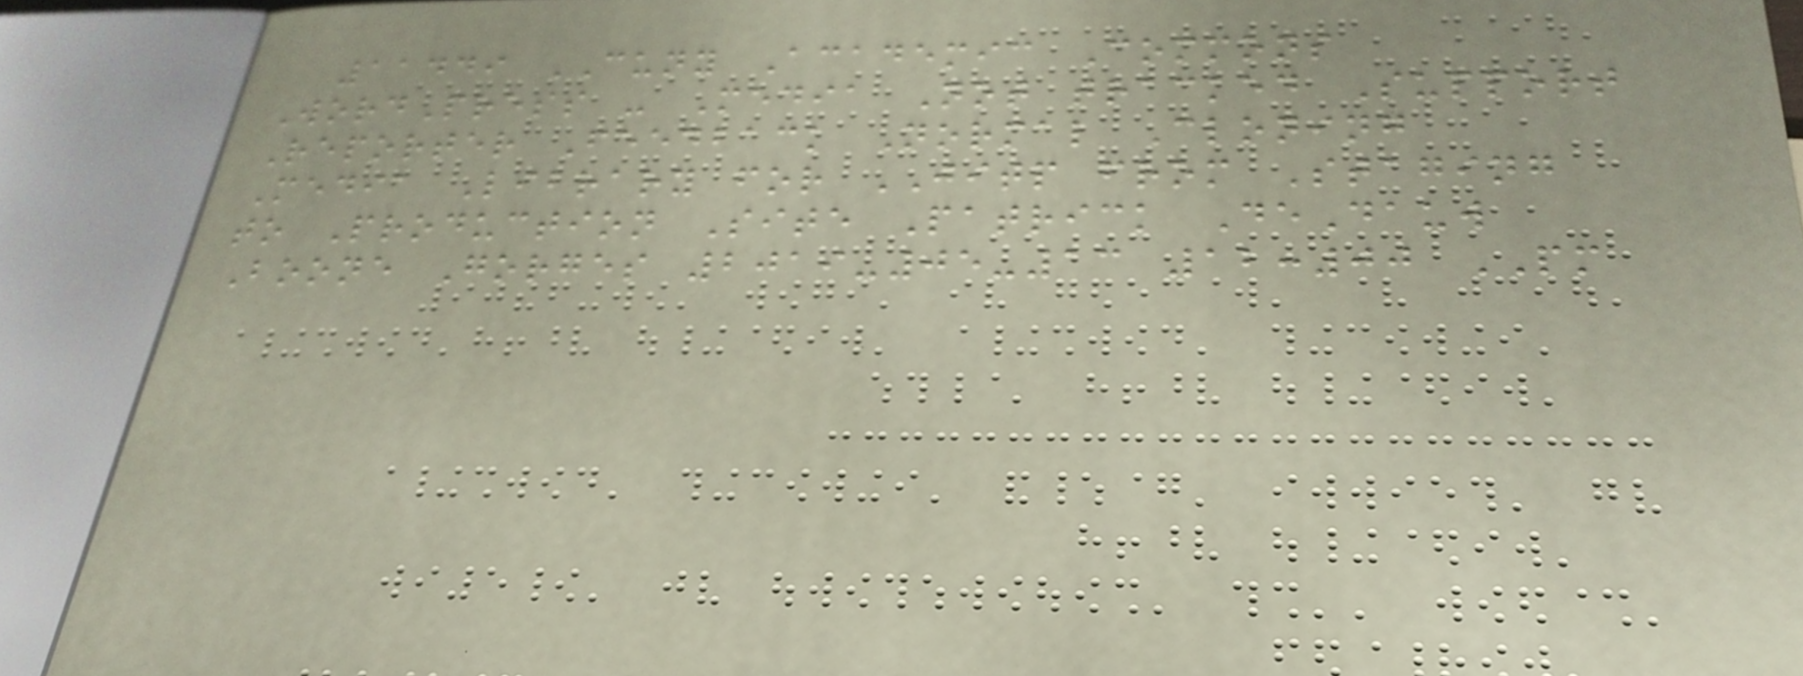11449 CUNY Academic Commons
WordPress - Media Not tracked Support
Reporter Feedback Normal Cloning
Media Library for JITP from Staging
to Production Site Patrick DeDauw
Boone Gorges 2019-05-13 12:00 PM
